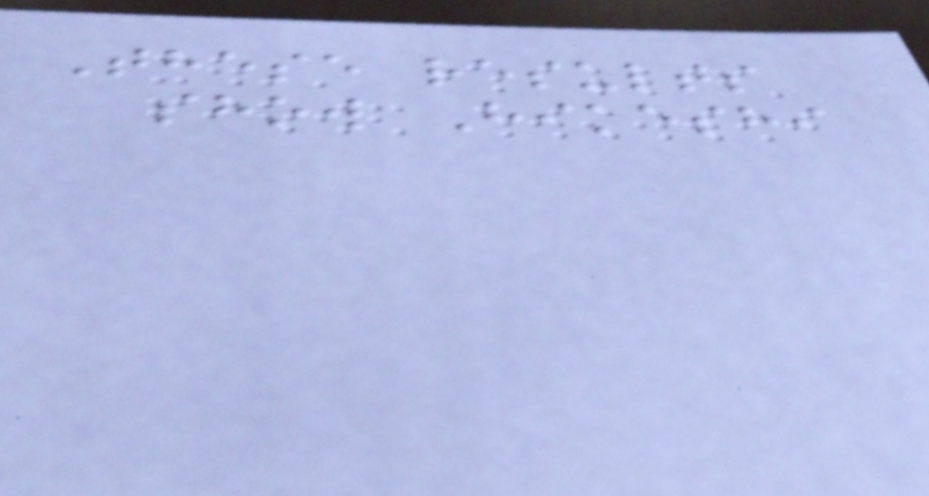These results
show Hikeshi
